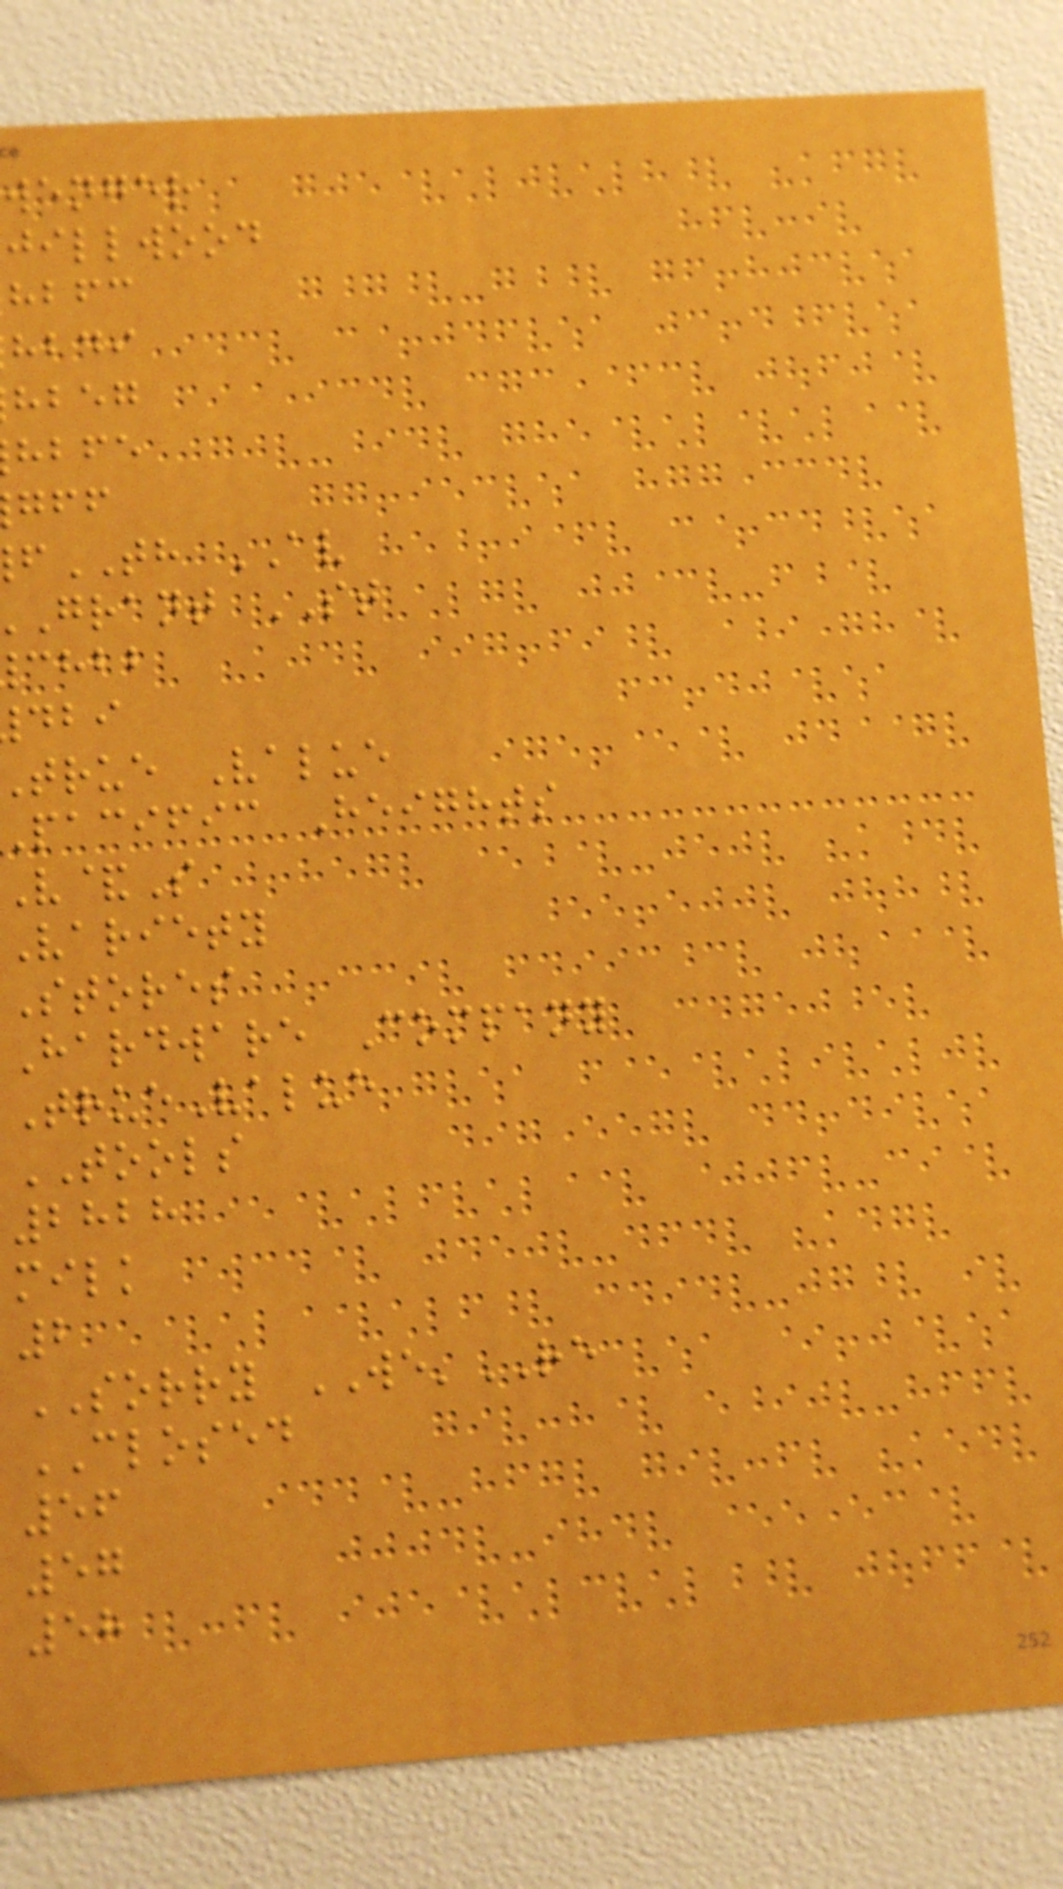wenger
jillwood
hbfc
hbdi
hbeg
hbfe
TH AV
grant ST
chbb
true Value
pacific Heights
&S
Variety
Stores
Hardware Company
TrueValue
TOOLS
2828
milk
2
SORRY WE'RE
CLOSED
56
57
58
